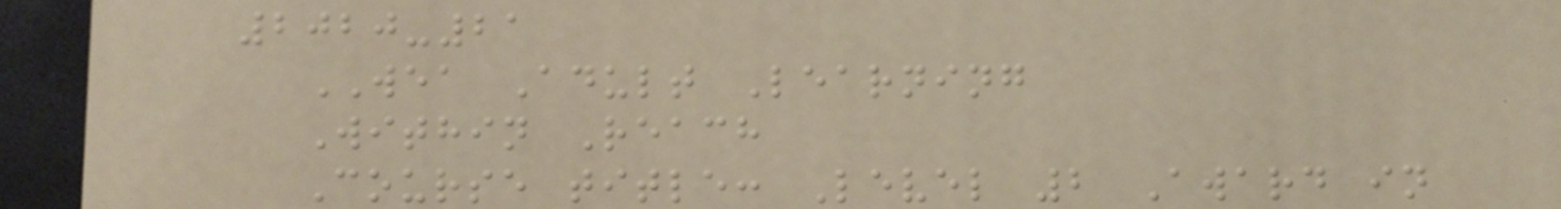2020-21
WEA Adult Learning
Within Reach
Course title: Level 2 Award in
